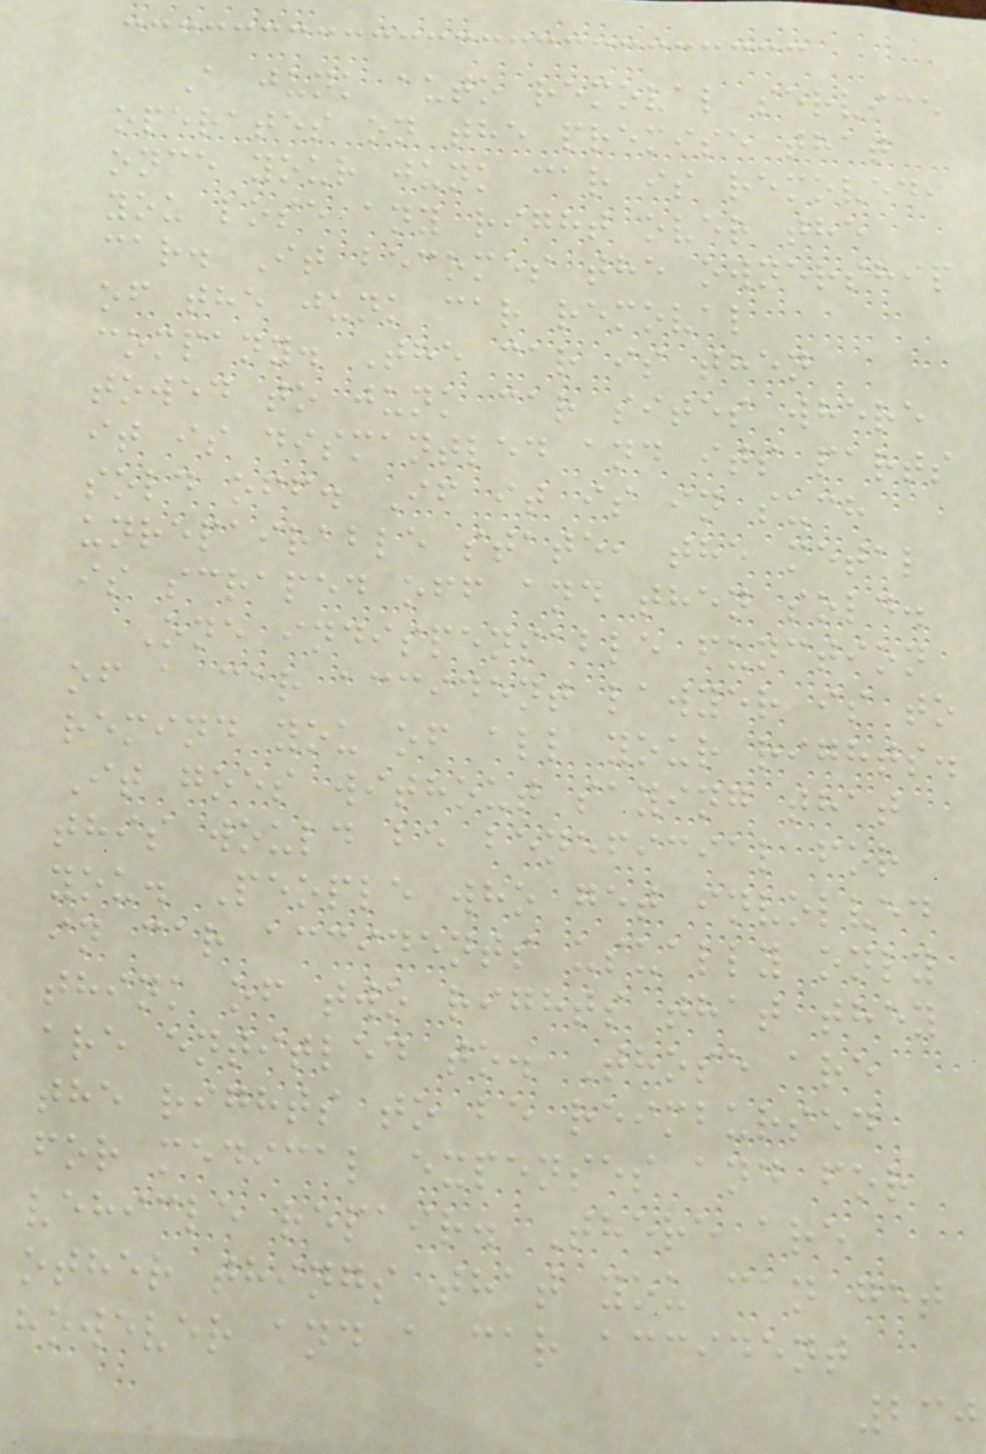A junk auto removal service
operates on the premise that
once your junk car is removed,
you lose any right over the
car. It becomes the ownership
of the junk car removal
company. The car is then
towed to junk car sites where
it is dismantled and its parts
sold off. If it is in such
unrepairable state, the metal
is scraped off and then sold.
One indispensable function
of a car accident lawyer is to
remind you of all your rights.
It goes without saying that
this would be beneficial for
you. People who get involved
in car accidents usually only
think of two rights that they
are entitled to. Those are
the rights to be reimbursed
for medical expenses and for
vehicle repair. There are
other things that you can get
however and a car accident
230
